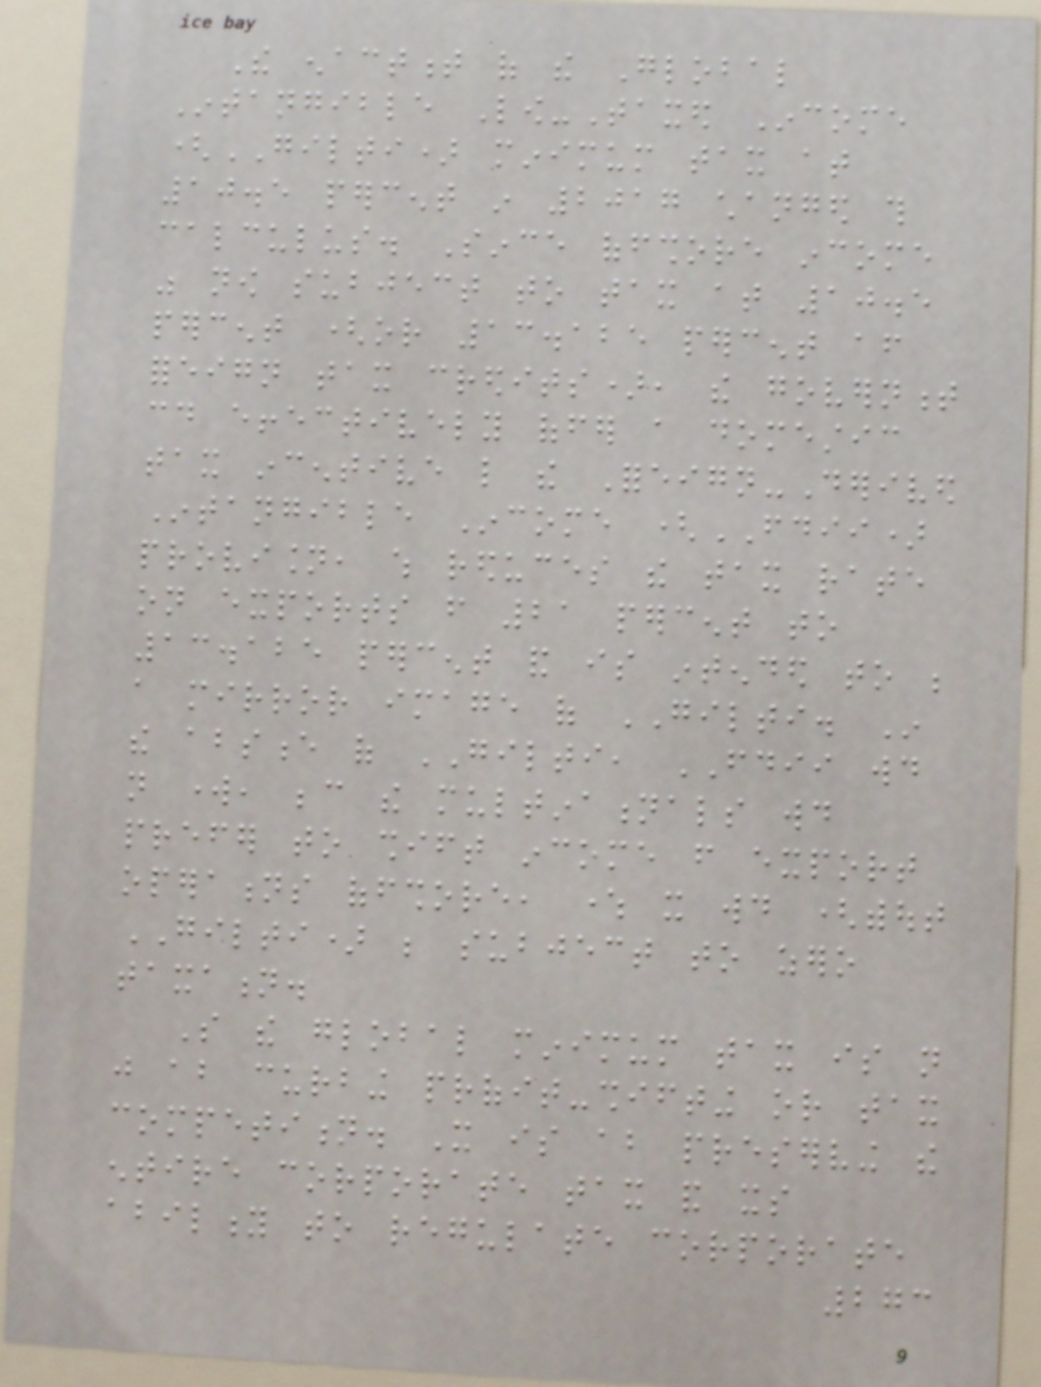The enactment of the Global
Intangible Low-Taxed Income
(GILTI) minimum tax at
10.5 percent in 2017 changed this
calculus. Since offshore income
was now subject to tax at 10.5
percent (or 13.125 percent after
foreign tax credits), the government
could effectively offer a domestic
tax incentive like the Foreign-Derived
Intangible Income (FDII)
provision, which reduces the tax rate
on exports from 21 percent to
13.125 percent and is intended to be
a mirror image of GILTI. In
the absence of GILTI, FDII would
not work, because the multinationals would
prefer to shift income from export
operations offshore, where it would (without
GILTI) be subject to zero
taxation.
So the global minimum tax is not
just about curbing profit-shifting or tax
competition. It is about preserving the
entire corporate tax and its
ability to regulate corporate
273
